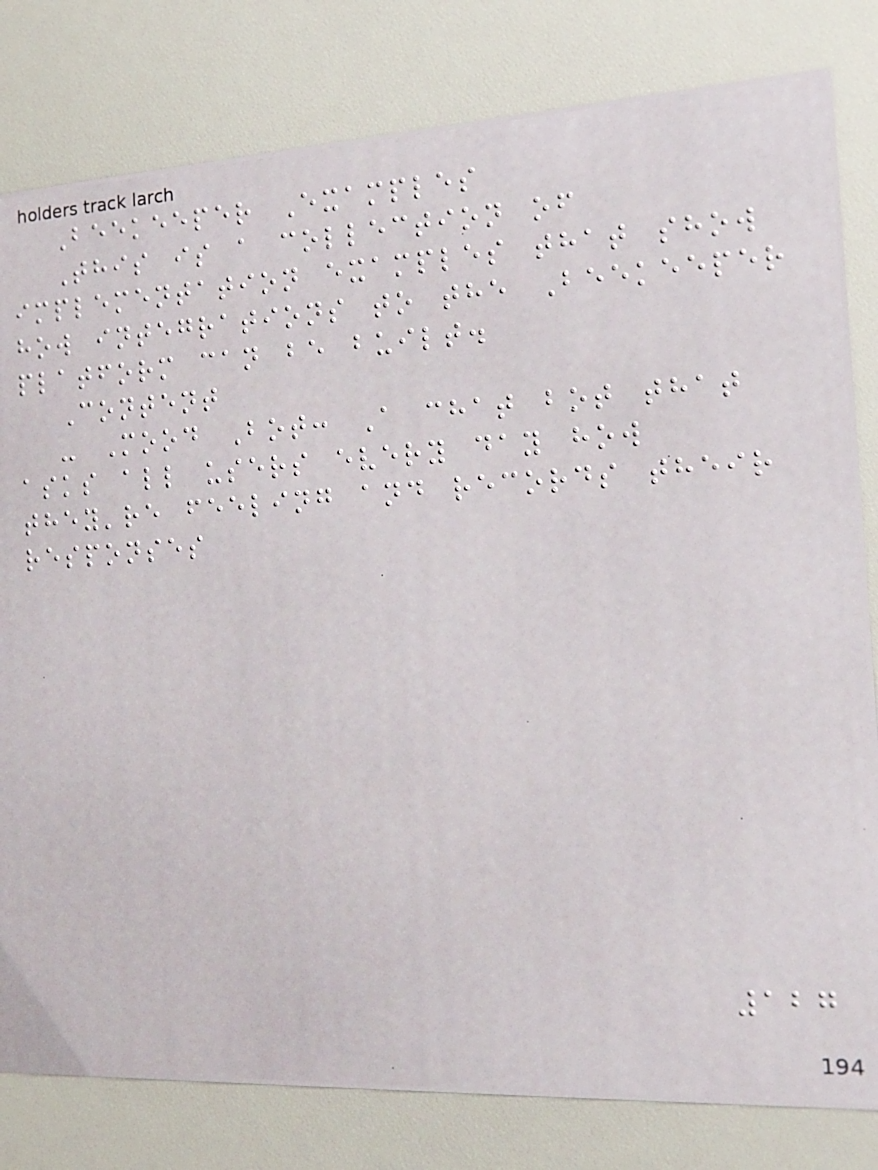Beekeeper Examples
This is a collection of
implementation examples that show
how integrations to the Beekeeper
platform can be built.
Content
- Mood Bot: A chat bot that
asks all users every day how
they're feeling and records their
responses
127
